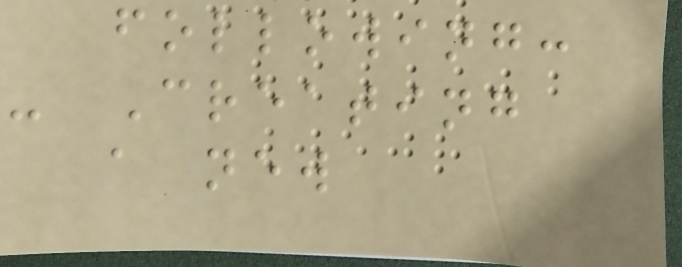following:
- Creating
a new
